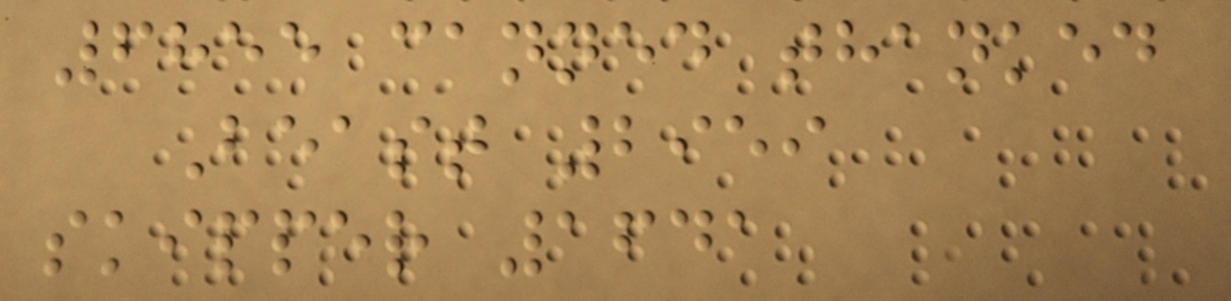6855 canned thanked
Beast 2959
skipper 1641
